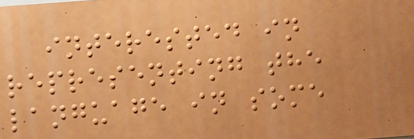interested in
representing the
language in some
